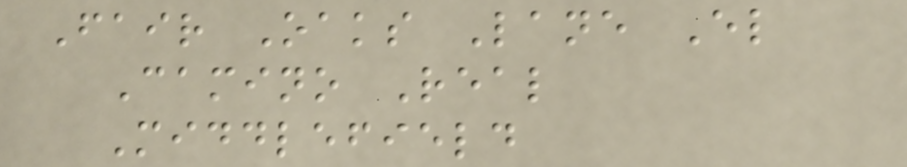Fair Oaks Lane El
Camino Real
Middlefield
